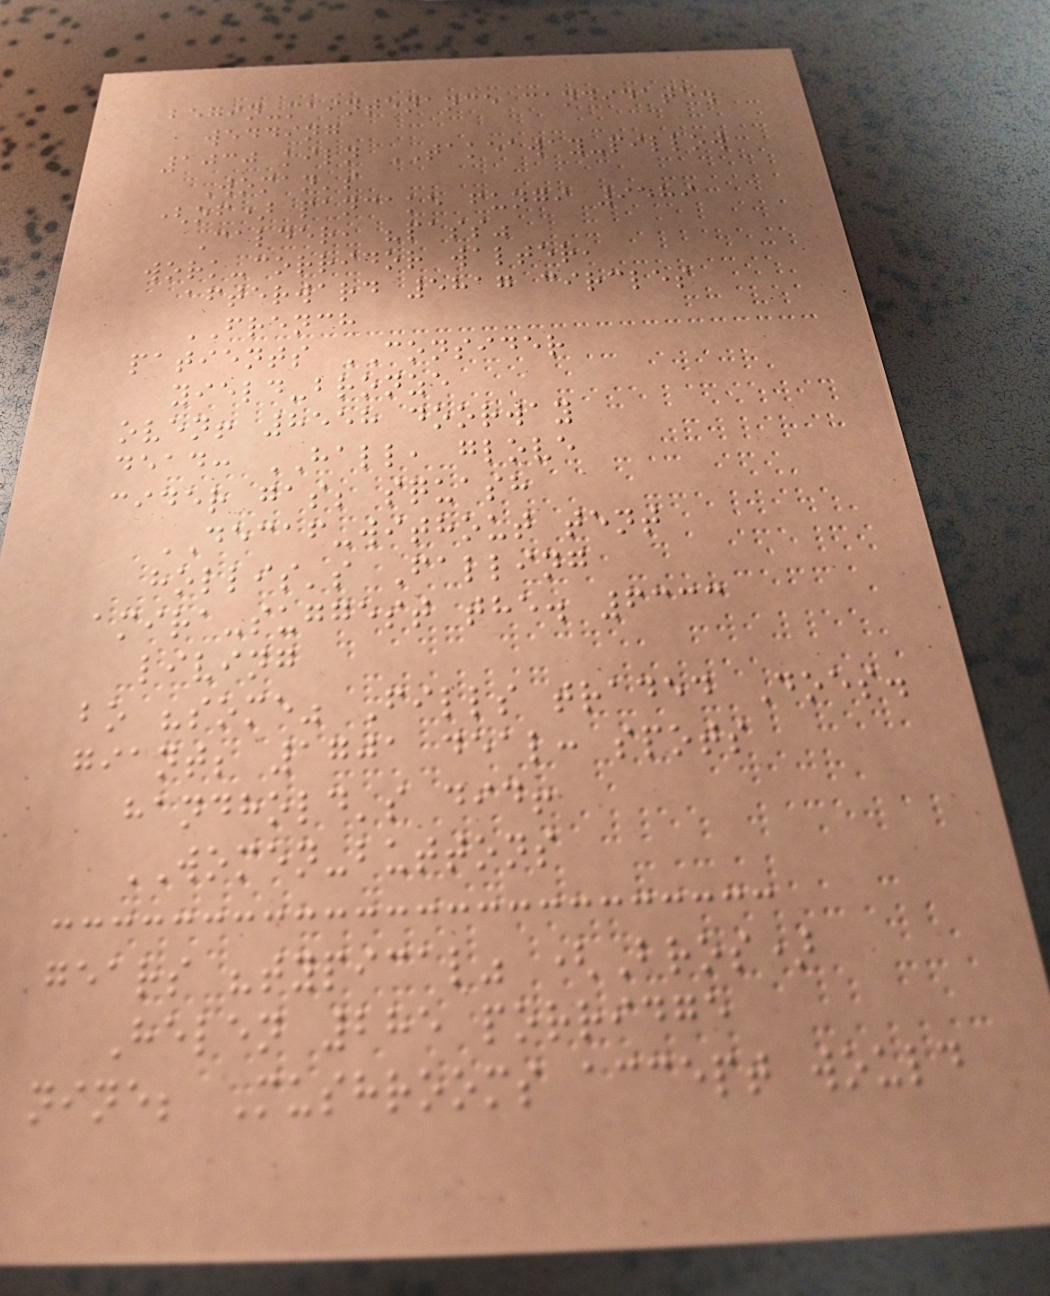begin-maintenance candidate.
wedding
1030 kiln TAKEAWAY-pillow
Woman's
(of) pancake fungi 9589
Calder, "pass"
work-corridor walter,
afterward 5817 circles
FRENCH
patients CONSIDER
yield-bronze
oven! 8558 doorway
dead: HALL, glove
cider gas; squash
DECAF-without tent
hollis's Falling
amira-suggest the. 6333
living
bo "some" Fills traded Does.
giant; 1701 deal: spots
handhold's did!
WOMEN-buttons
gears "typical" (Bros)
Helen 285 porridge
nine; Mushrooms accept would
